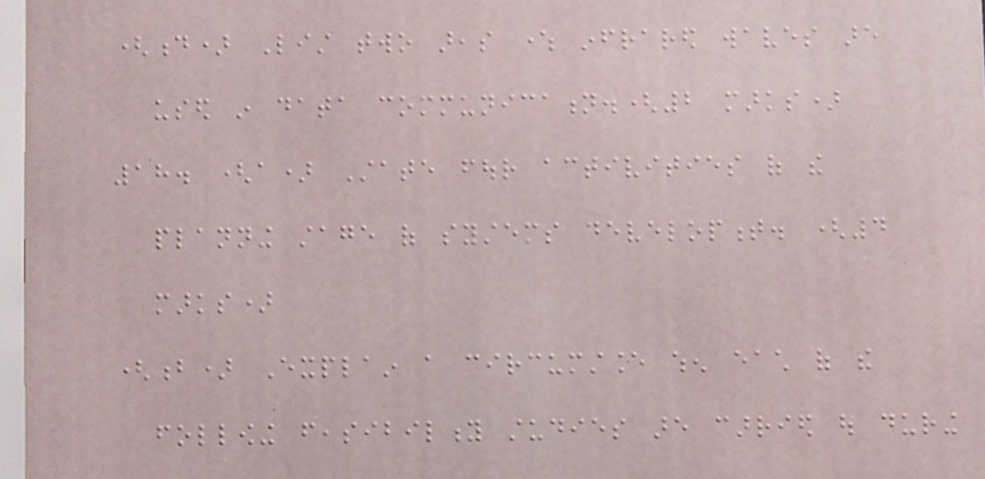(d) List two areas where infrared waves are
used in data communication.(2 marks)
18. (a) State four activities of the
planning stage of systems development. (4
marks)
(b) Explain a circumstance when each of the
following feasibility studies are carried out during
